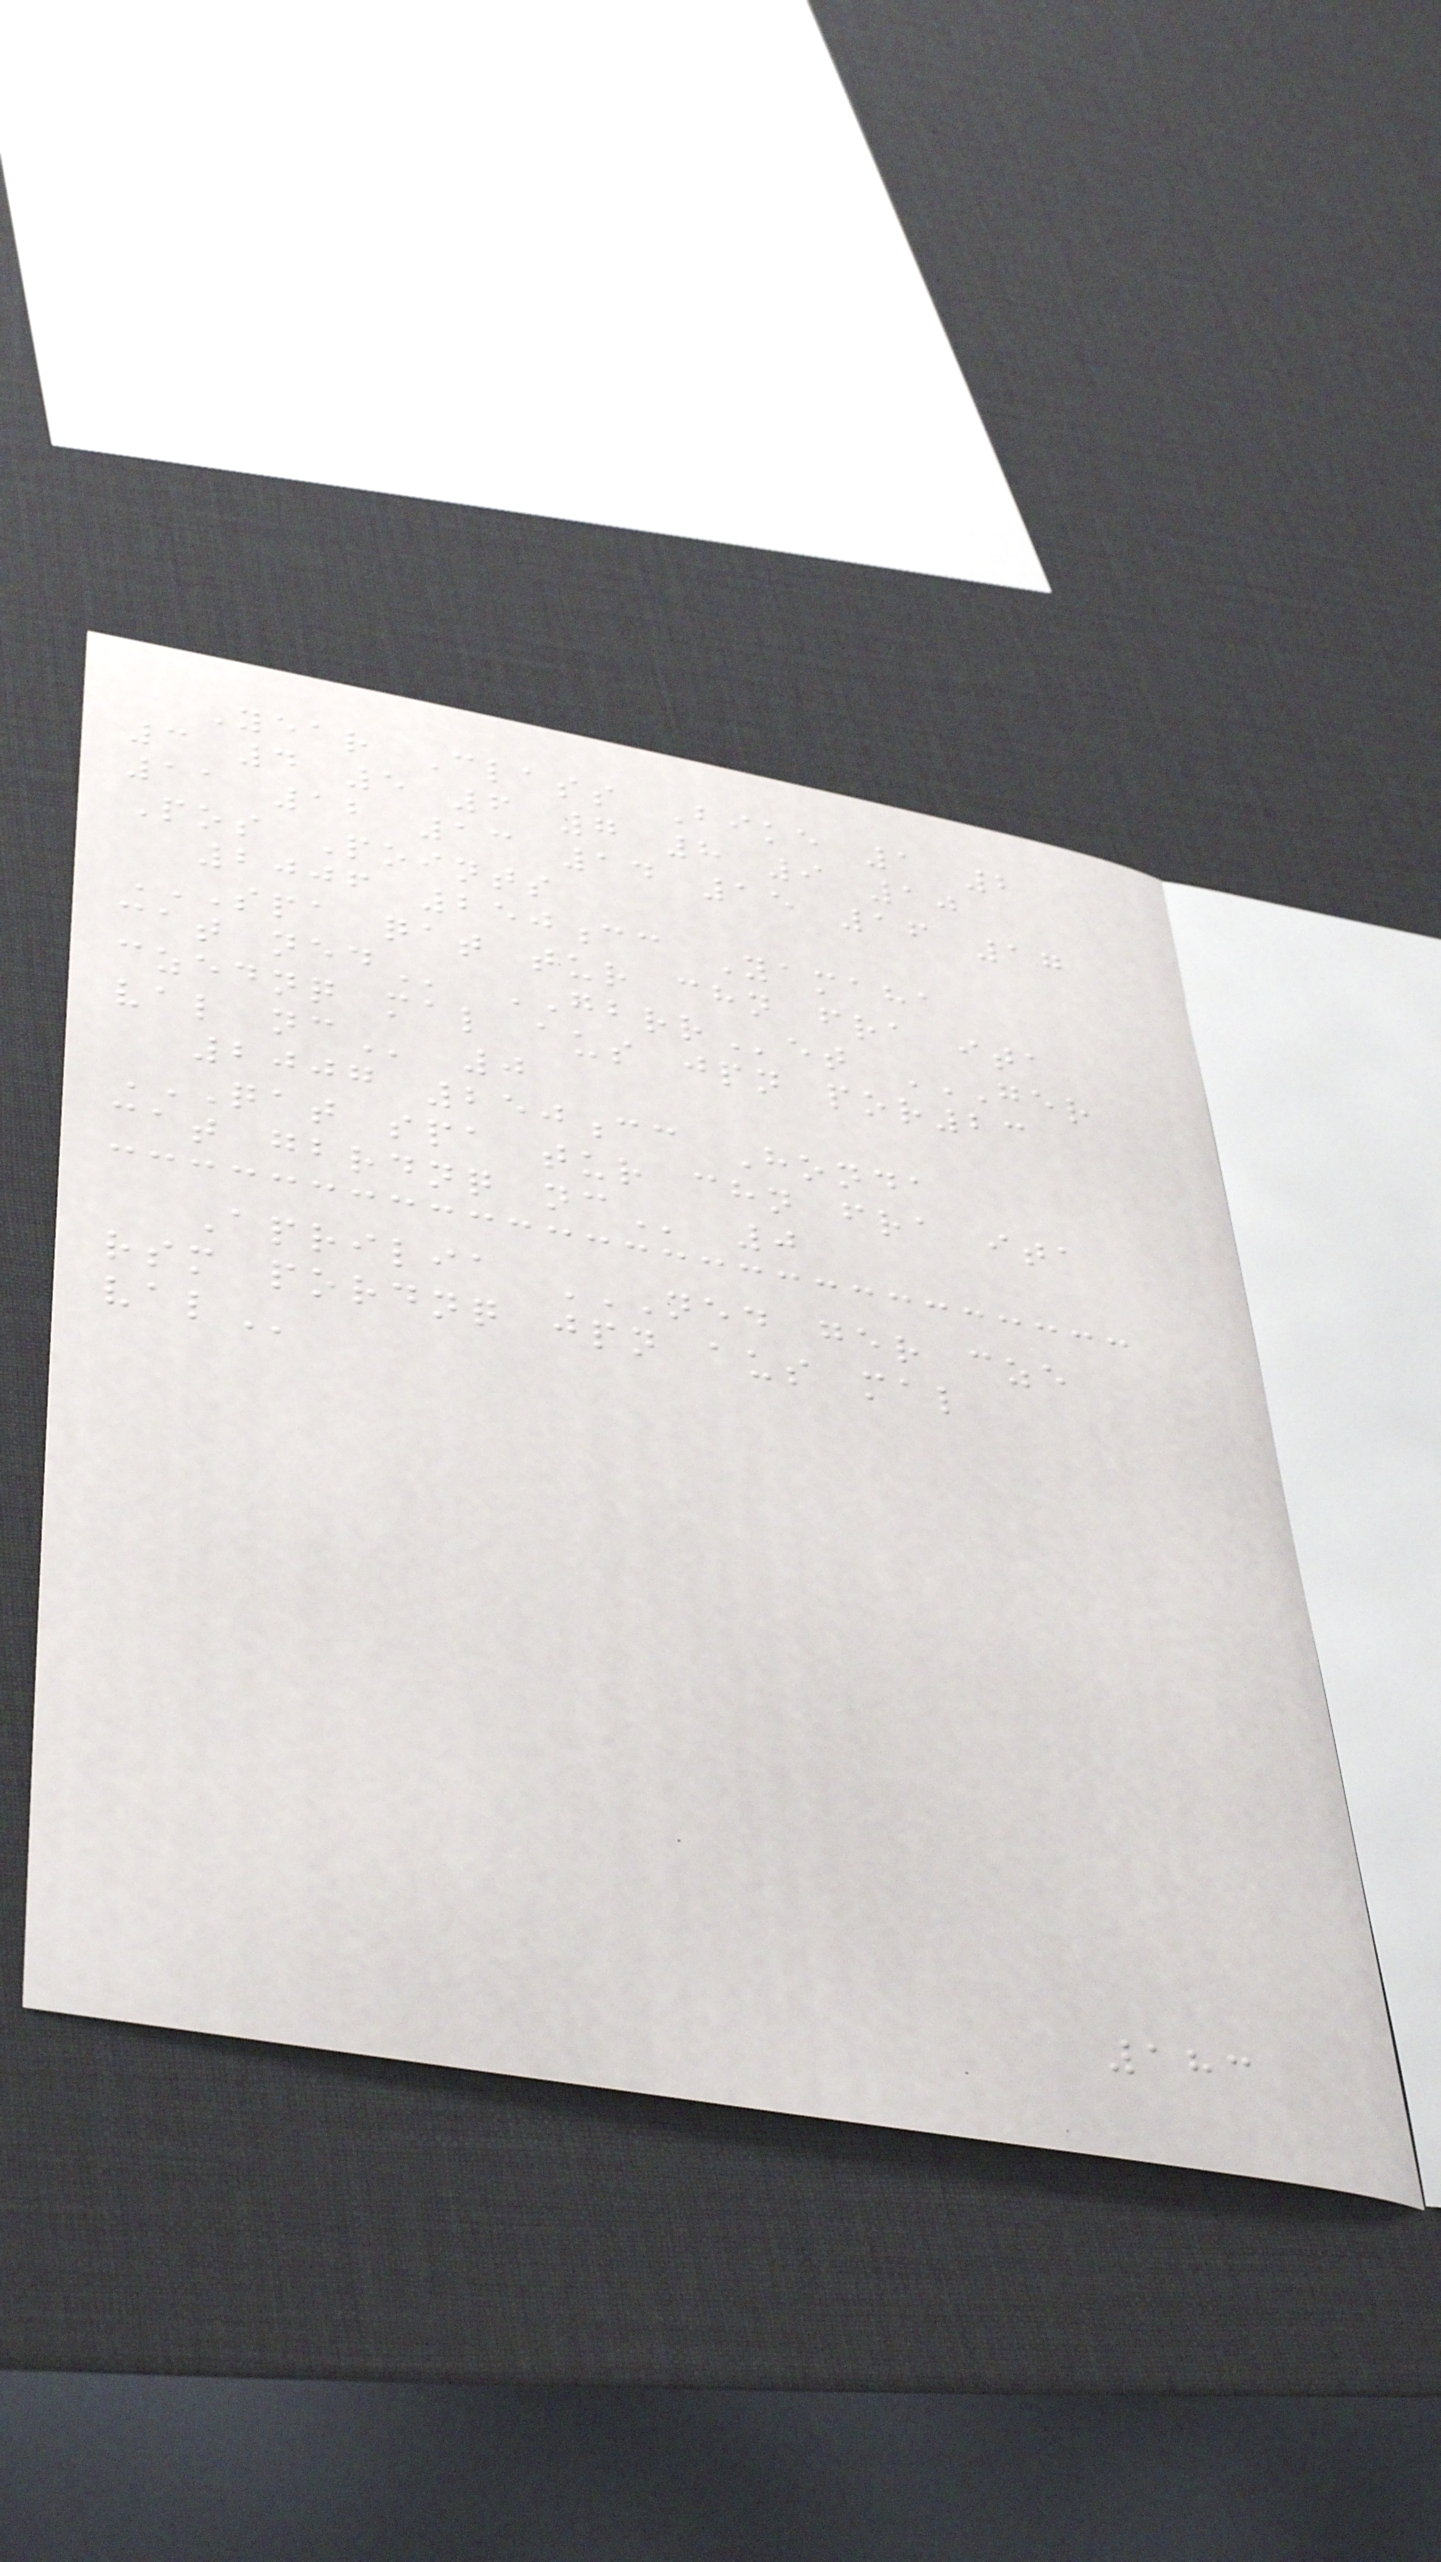Year Class Bike 1 2
3 4 5 6 7 8 9 10
11 12 13 14 15 16 17
Pos Points
2006 250cc Yamaha
SPA QAT TUR CHN FRA ITA
CAT NED GBRRet GER
CZEDNQ MAL AUS JPN POR23
VAL NC 0
2007 250cc Honda
QAT SPA TUR CHN FRA ITA
CAT GBRDNQ NC 0
Aprilia NED GER CZE
RSM PORDNQ JPN AUS MAL
VAL
183
